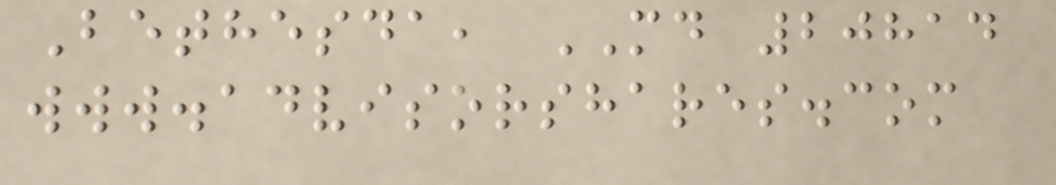Bethesda, MD 20814
www.advisorshares.com
